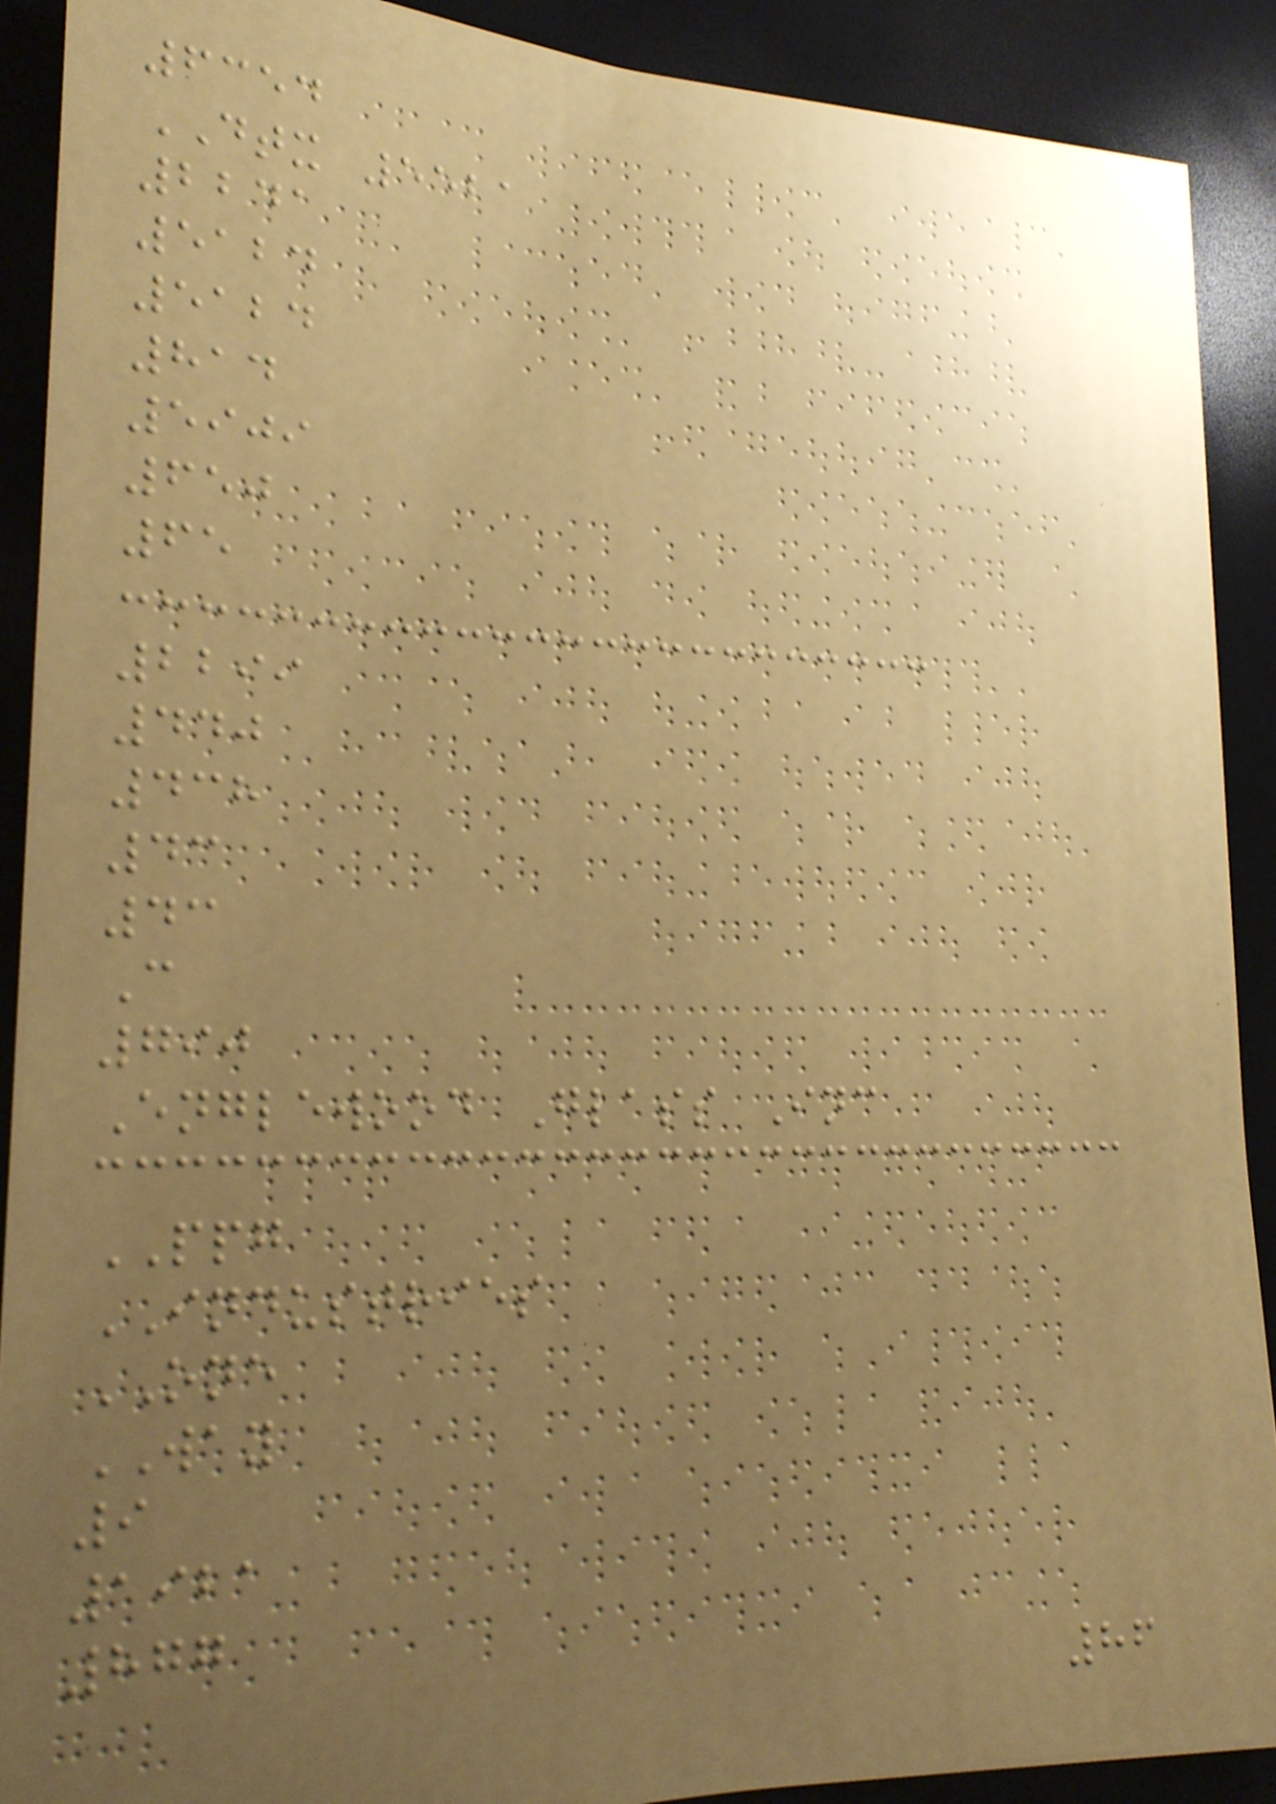6354
DTX 5521
2241
5124
5124
814
5909
650
65
2299
440
438
43
43
C
790
Englewood Glass Inc
PPG
INDUSTRIES
ONE
WAY
9
1921
877
86
